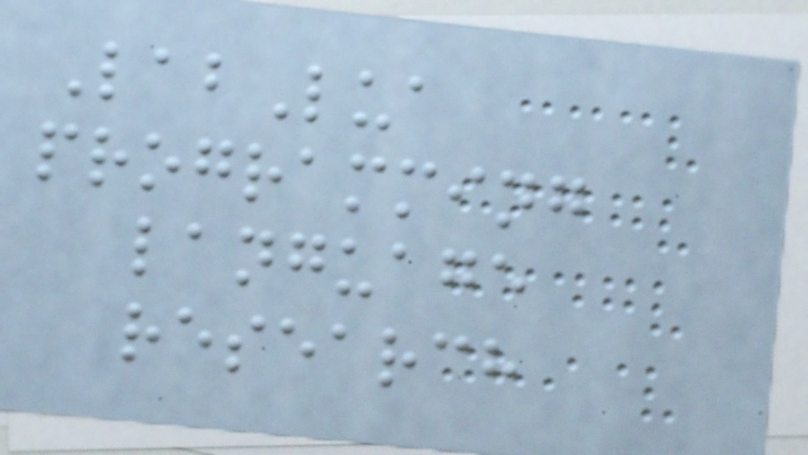LabLua
programming
language
research
